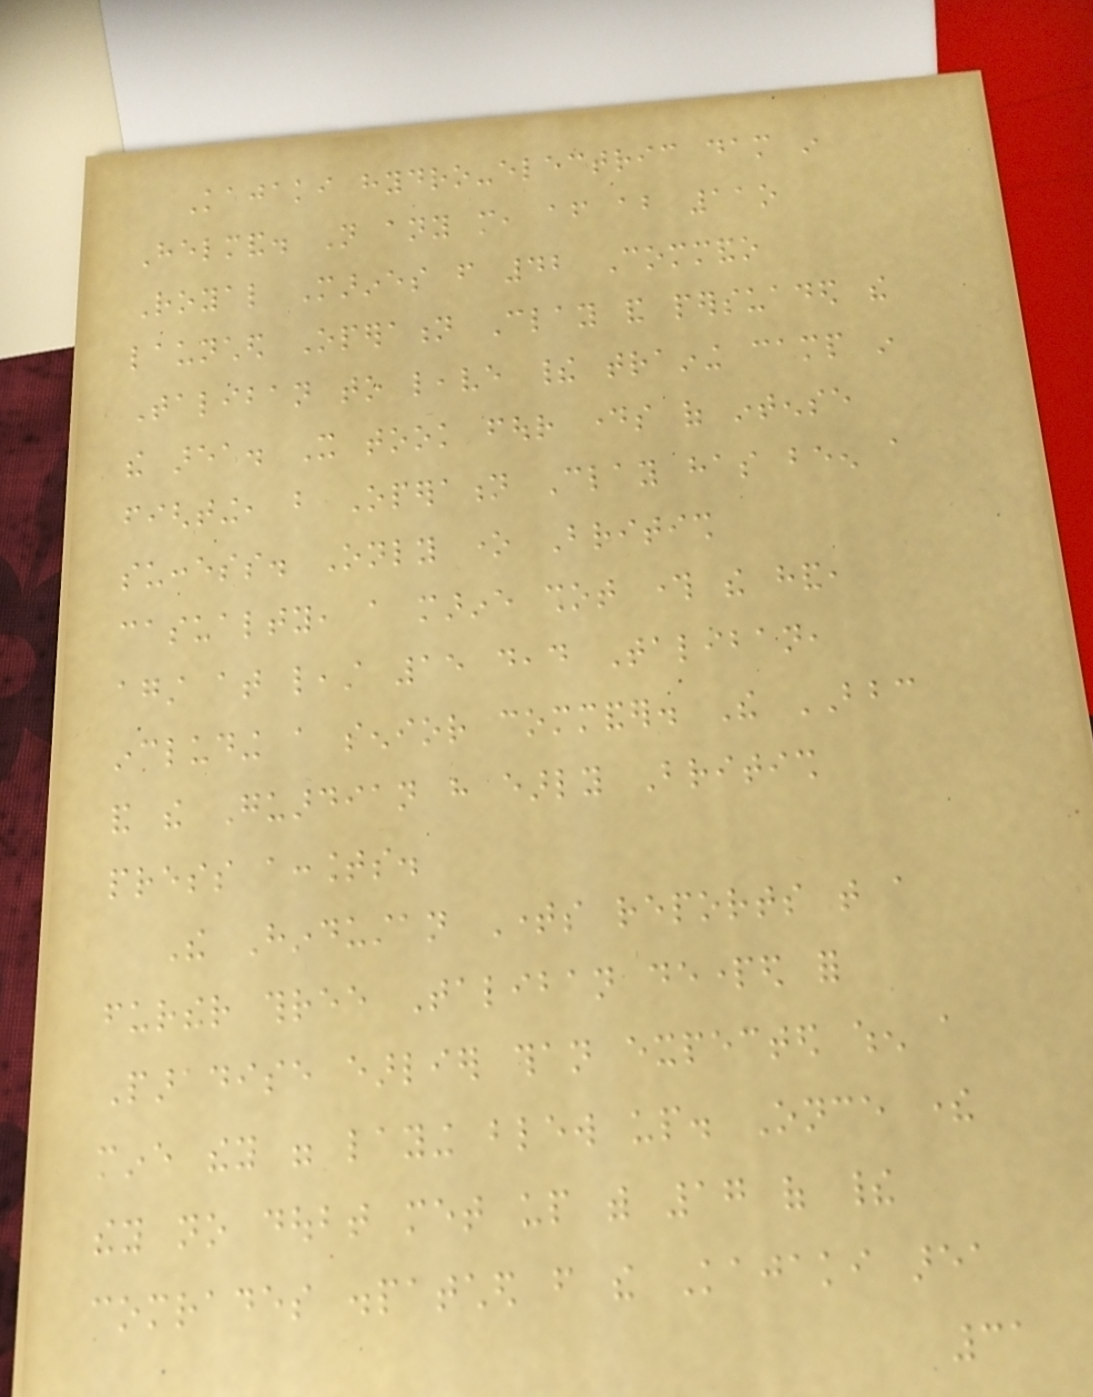Kajaki hydro-electric dam in
Helmand. Not any more, after about 11o
Royal Marines from 42 Commando
launched Operation Clay and persuaded the
Taliban to leave their training camp in
the area. It took four days of intense
fighting, but Operation Clay has been a
success. Only one British
casualty, a marine shot through the hand,
against at least 15 dead Taliban,
including a senior commander. The BBC
and the Guardian have early British
press accounts.
The Hindustan Times reports that a
further three Taliban departed for
Paradise earlier than expected when a
mine they were laying blew up. Once there
they no doubt met up with 17 of their
comrades dispatched from the Kajaki area
31
